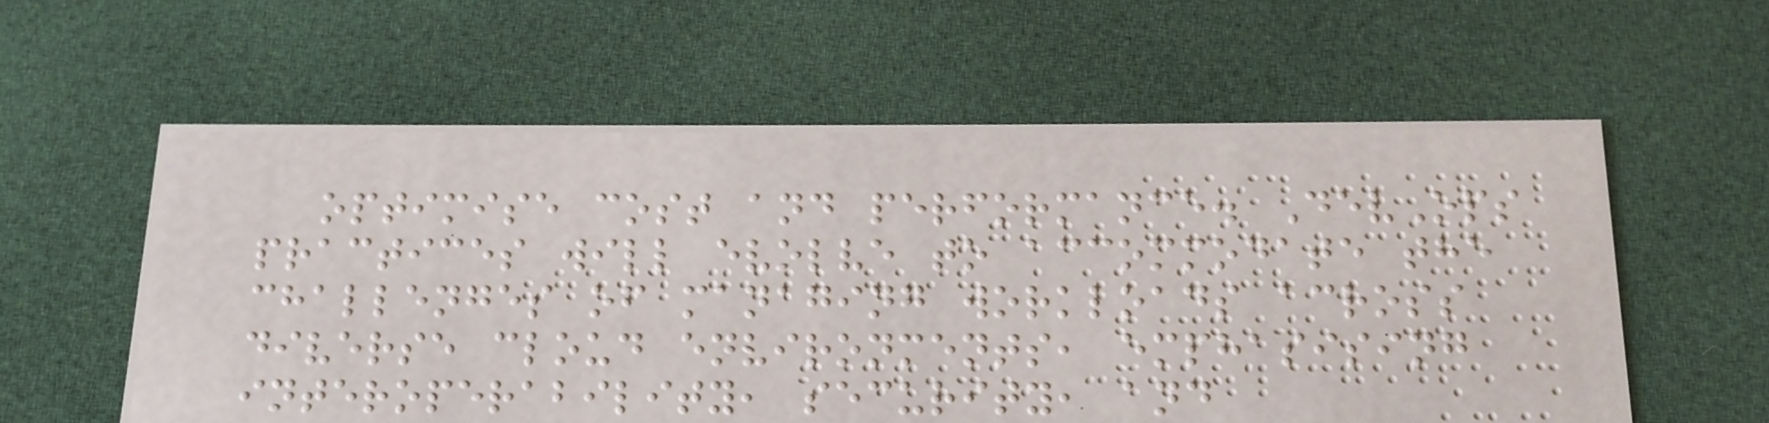optimise cost and performance. DevOps
practices will evolve to accommodate the
challenges of managing workloads across
diverse cloud environments, emphasising
interoperability, security, and
